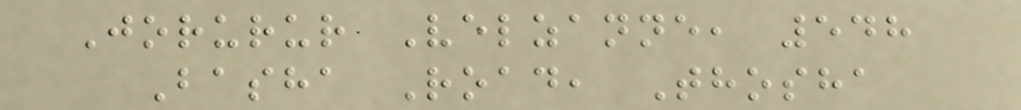Jorurur Velzanne, 548
Basha Road, Thosha
